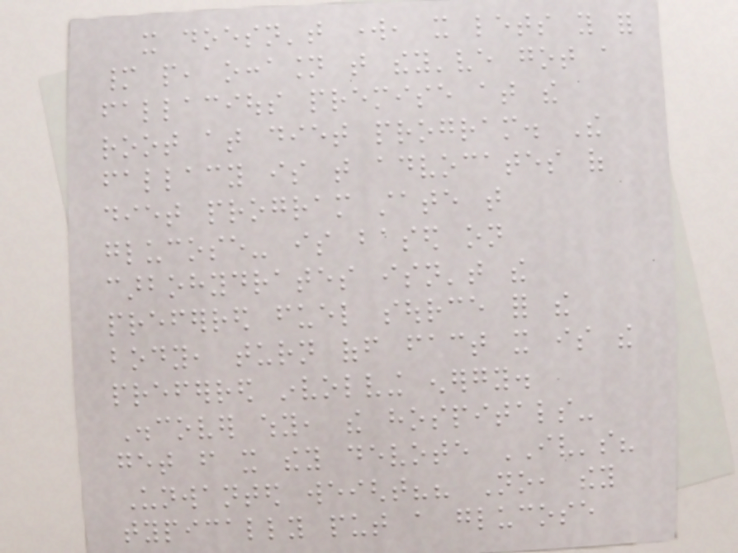it doesn't work, it lets you for
many people, occasion that they've got a
fallacious premise at the
root at diet program. The
fallacy is that advocates of
diet program state that
glucose- is based on
carbohydrates isn't the
preferred fuel source for the
body, turn off fact it is the
preferred involving energy.
Discover why, the hospitals-
get from it they devote IV's?
Unwanted weight?? No, they
typically put a glucose
